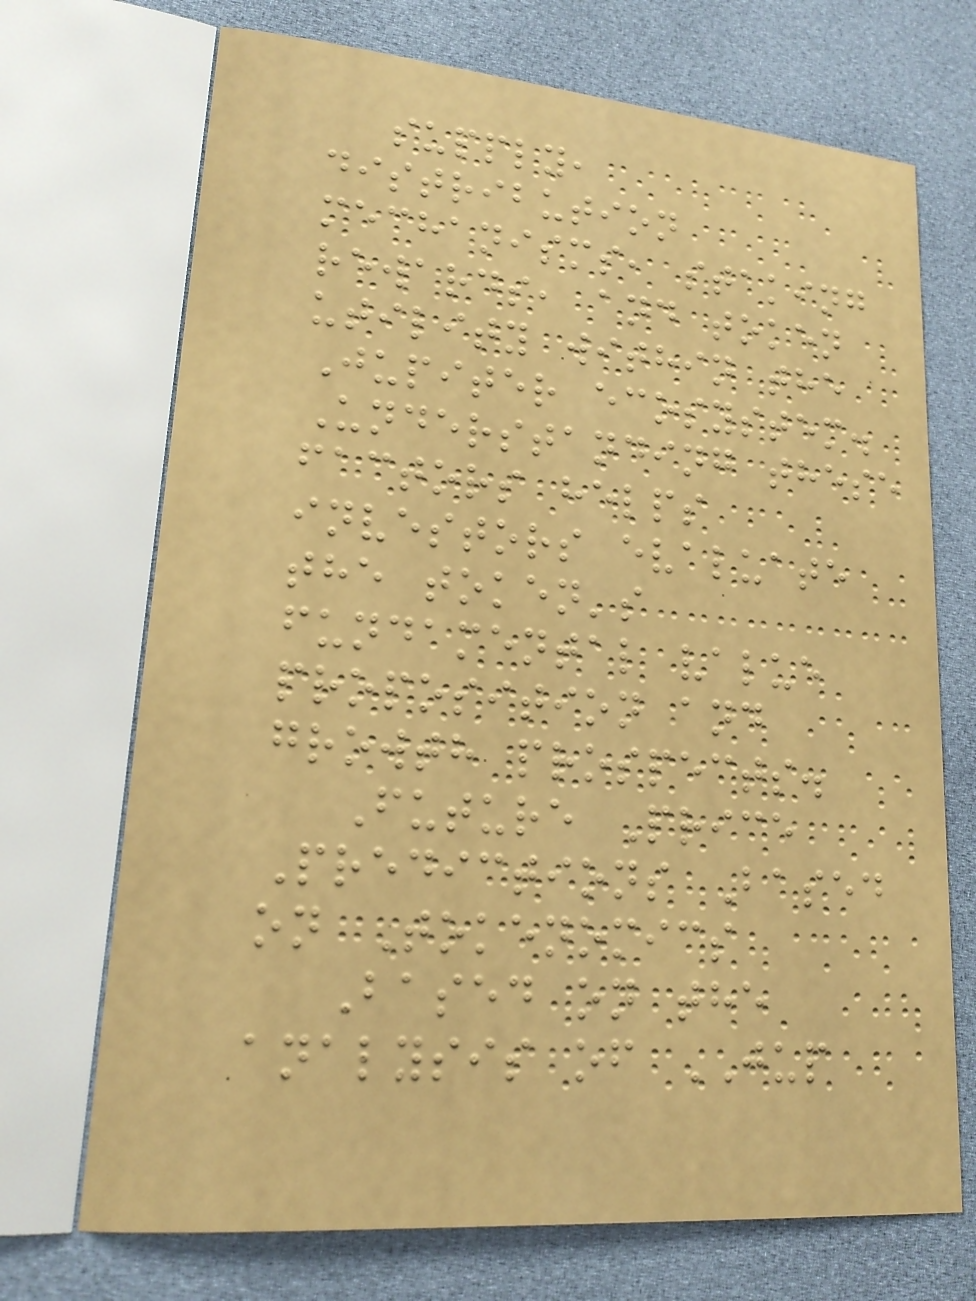supply,
distribution
mechanisms, staking
rewards, and token
utility within the
Jupiter ecosystem.
Understanding these
factors helps
investors evaluate
the token's
fundamental value
proposition and
growth prospects.
Future Price
Predictions Based
on Tokenomics
Based on the
analysis of JUP
